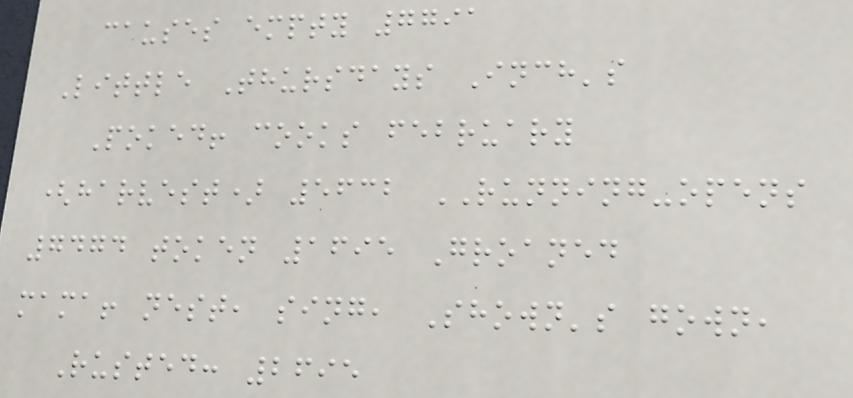causes empty 7791
Little Thursdays Inch's
Poked! cooks february
(harvest) 5632 RUNNING-opens
7474 token 1695 Groaned
mama! nest, sing, Shown's gown,
Rusted: 2695
